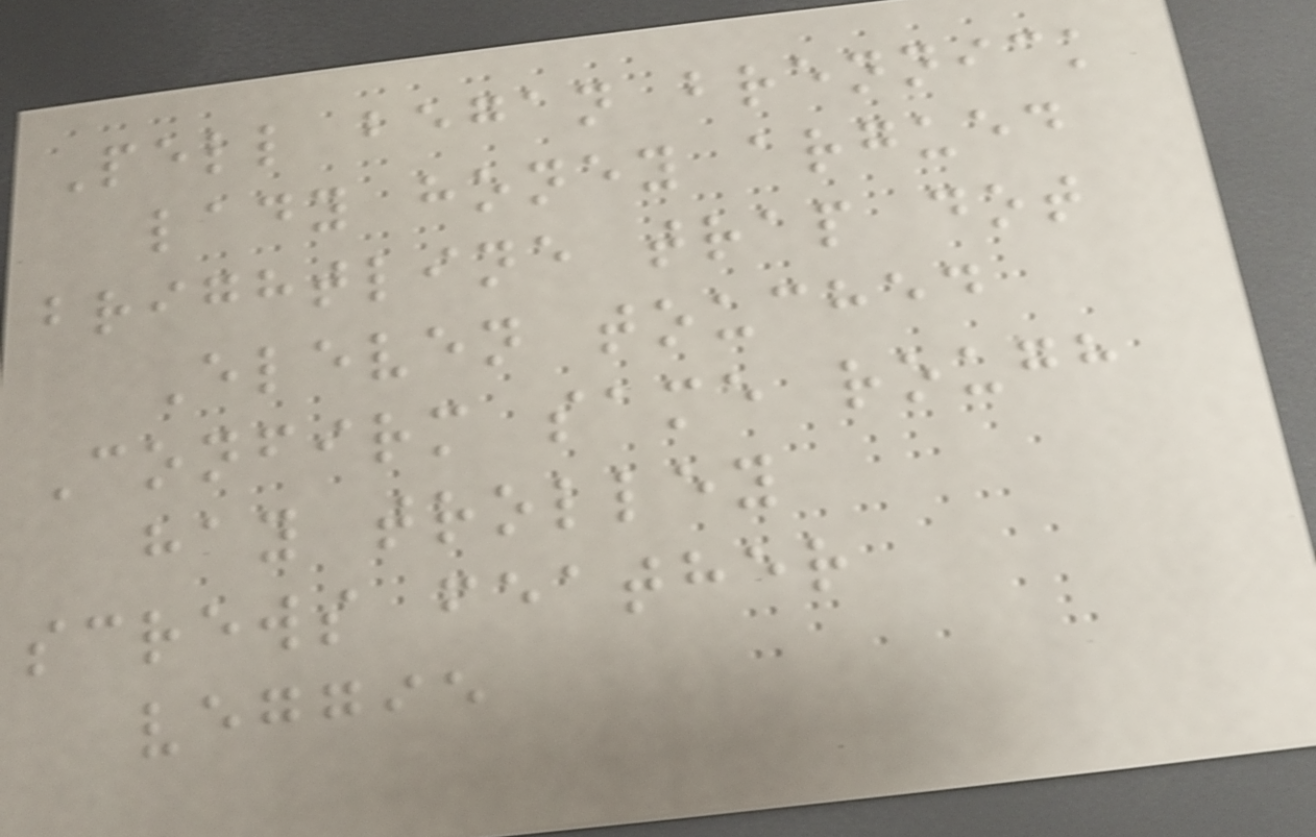Pell began brennick
lady honey argued
brightline trap dot
Eleven touched
Confirm same rough
hay trolley
screws feather
veggie
